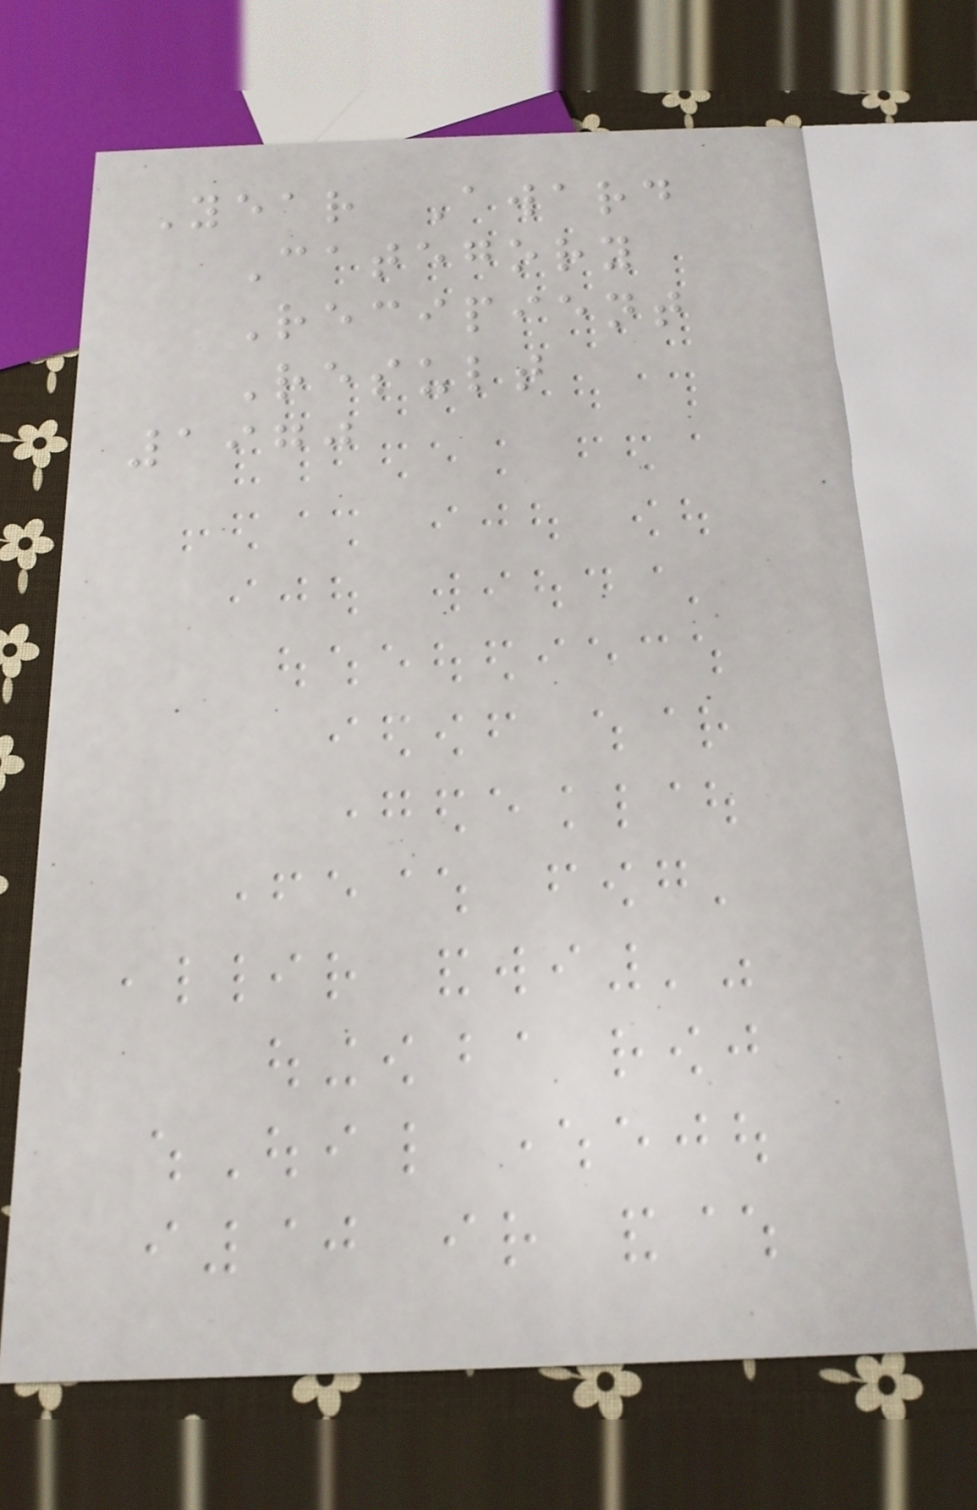Year Award
Category
Recipient
Result
1970
